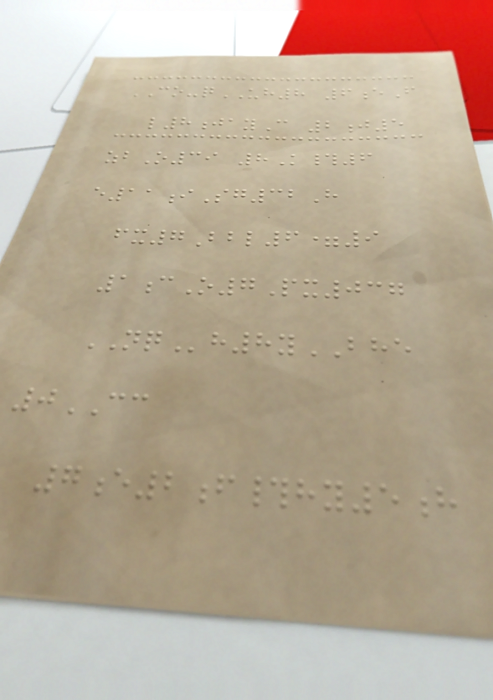CO-qUH8 6eF
l8jayC 2j5
zbO39 8K#6
e11iSg32H
fx7Bbl6=9
1cO7Px037
NQh8yBHE
0CC
7e2f#hy5h
